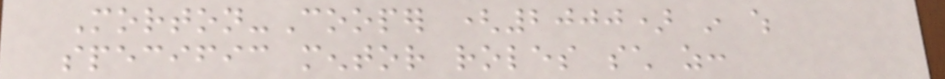Morton-Cooper (2000) in which
specific mentor roles such as:
